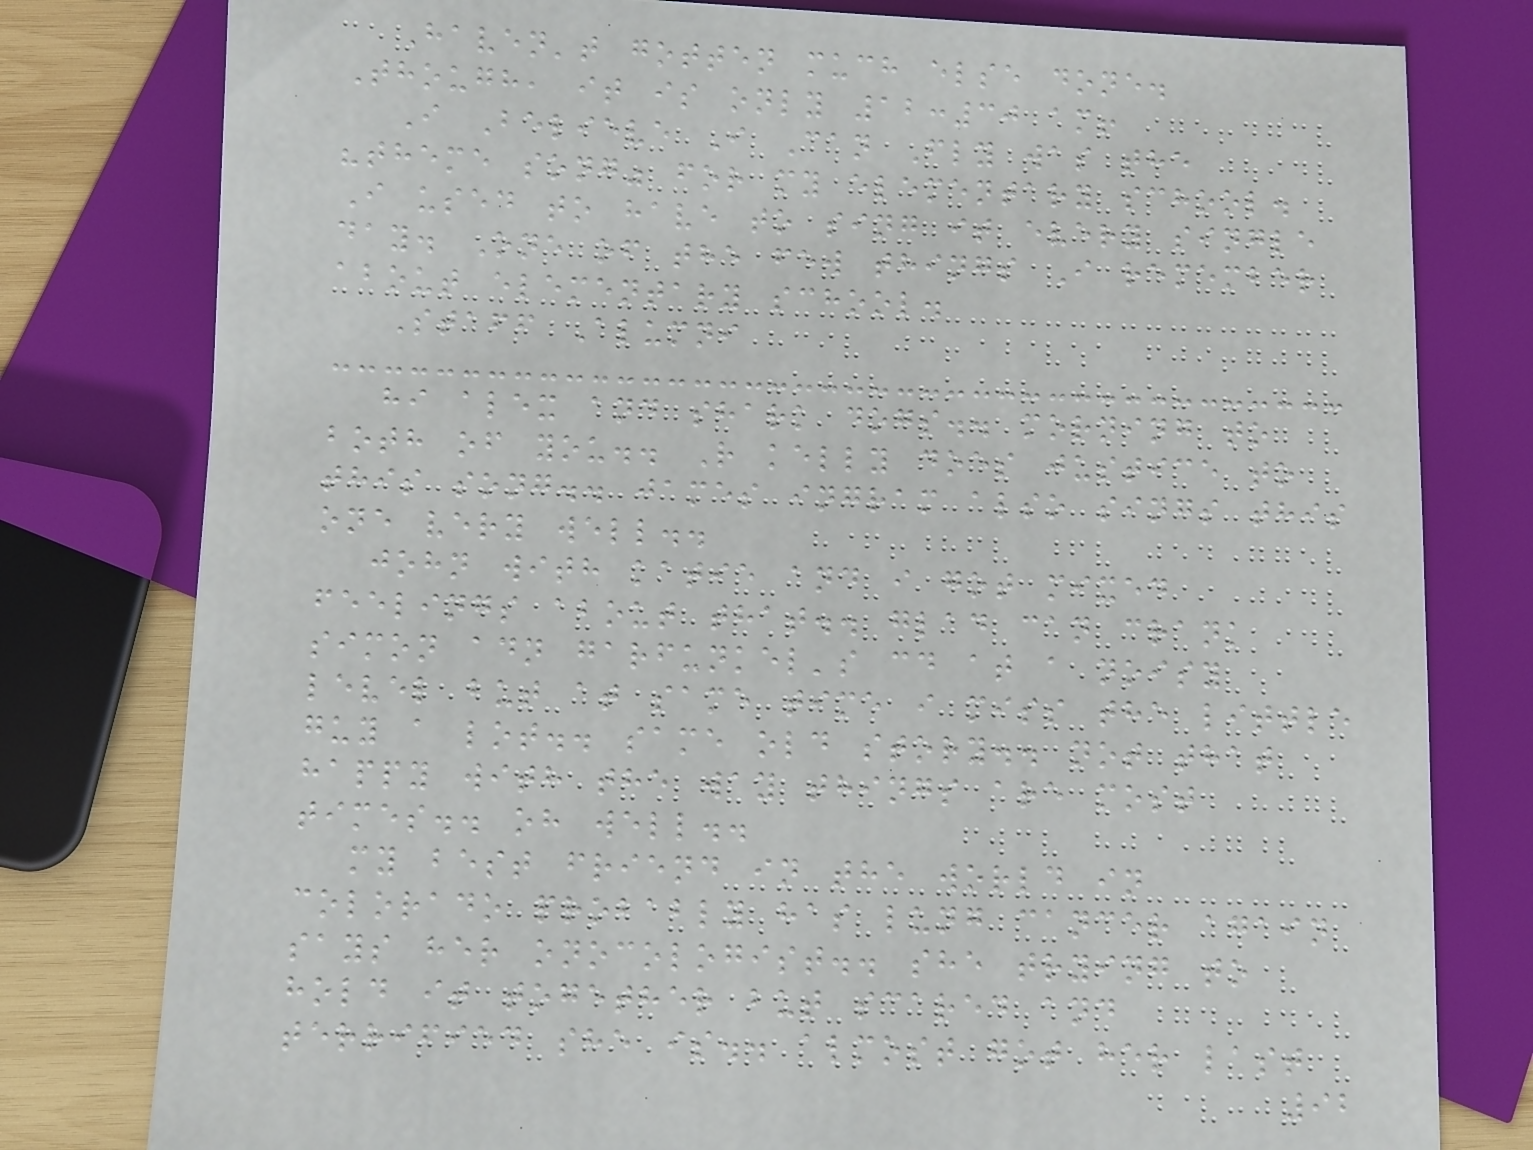Haven't gotten much else done.
Though, it is only 12:30 am!
I Believe I Can Fly was the
"theme song" for my elementary school.
I used to have to sing it every single
day. One of the few things I remember
about elementary school.
Staff Alumni
hi alex and shark dogs.. morning to
both of you.. R kelly does justice to
this song.. james ingram also sings this
one very well..
john with katie and i got mixed
feelings about that.. glad can crank
simon adn garfunkel's cd at a noisy
level but at same time i miss the little
guy a lot.. same old story.. not that
happy with the way things are most
times.. oh well..
my best friend in the world in
colorado probably has lung cancer again
says her onocologist.. she trying to
hold it together but scared and
terrified she is.. almost got her last
92
